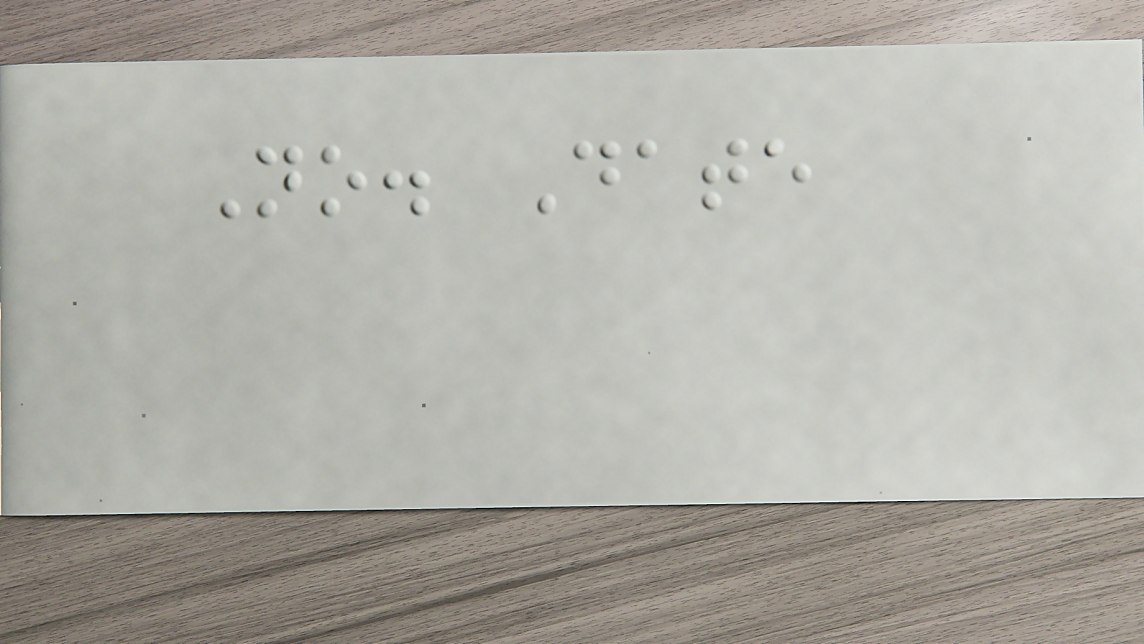No. Date
